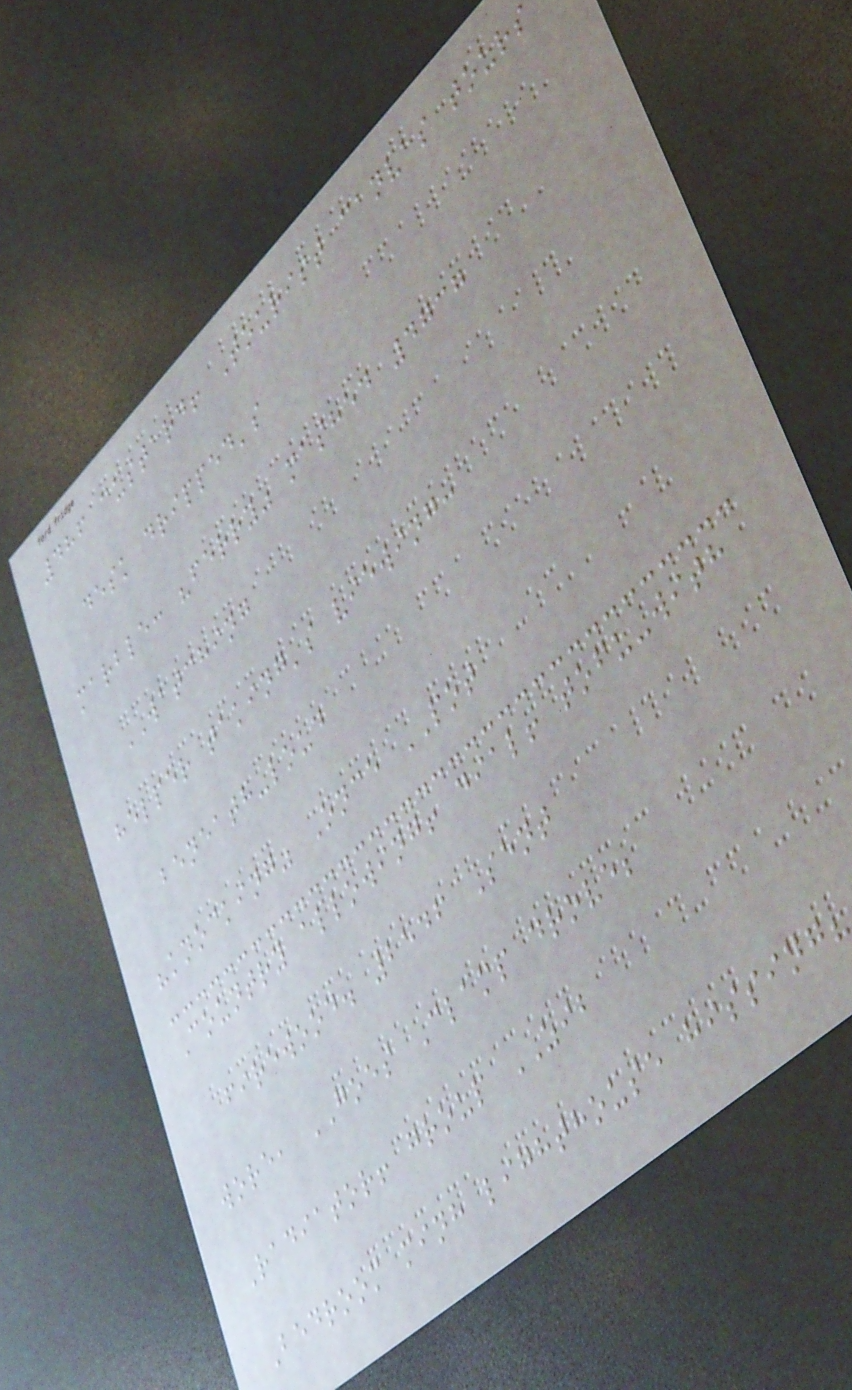486 custard! Tourist canvas tours
desk dripped's
marble: "ferry" mashed 4737
WATCHING
helper taking's viewing:
beneath-loud
"knocking" Once POT
Country allowing! dial! tofu-with
firewood. 2546 Sent
wore, GOES Clamp drove;
Radiator! group ZIB
Bedroom minh lighthouse hissing?
